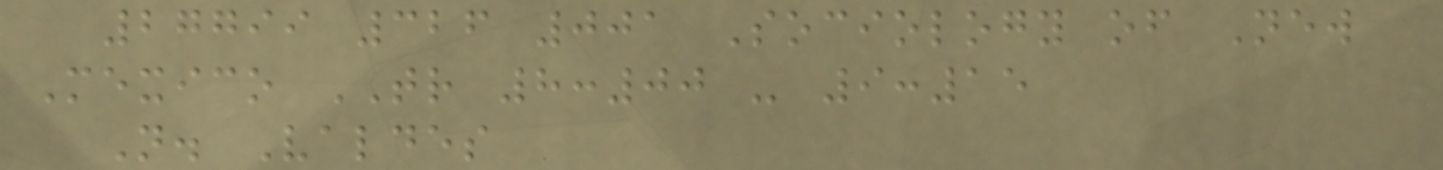27799 326 001 Sociology of New
Mexico TR 8:00 - 9:15
N. Valdes
